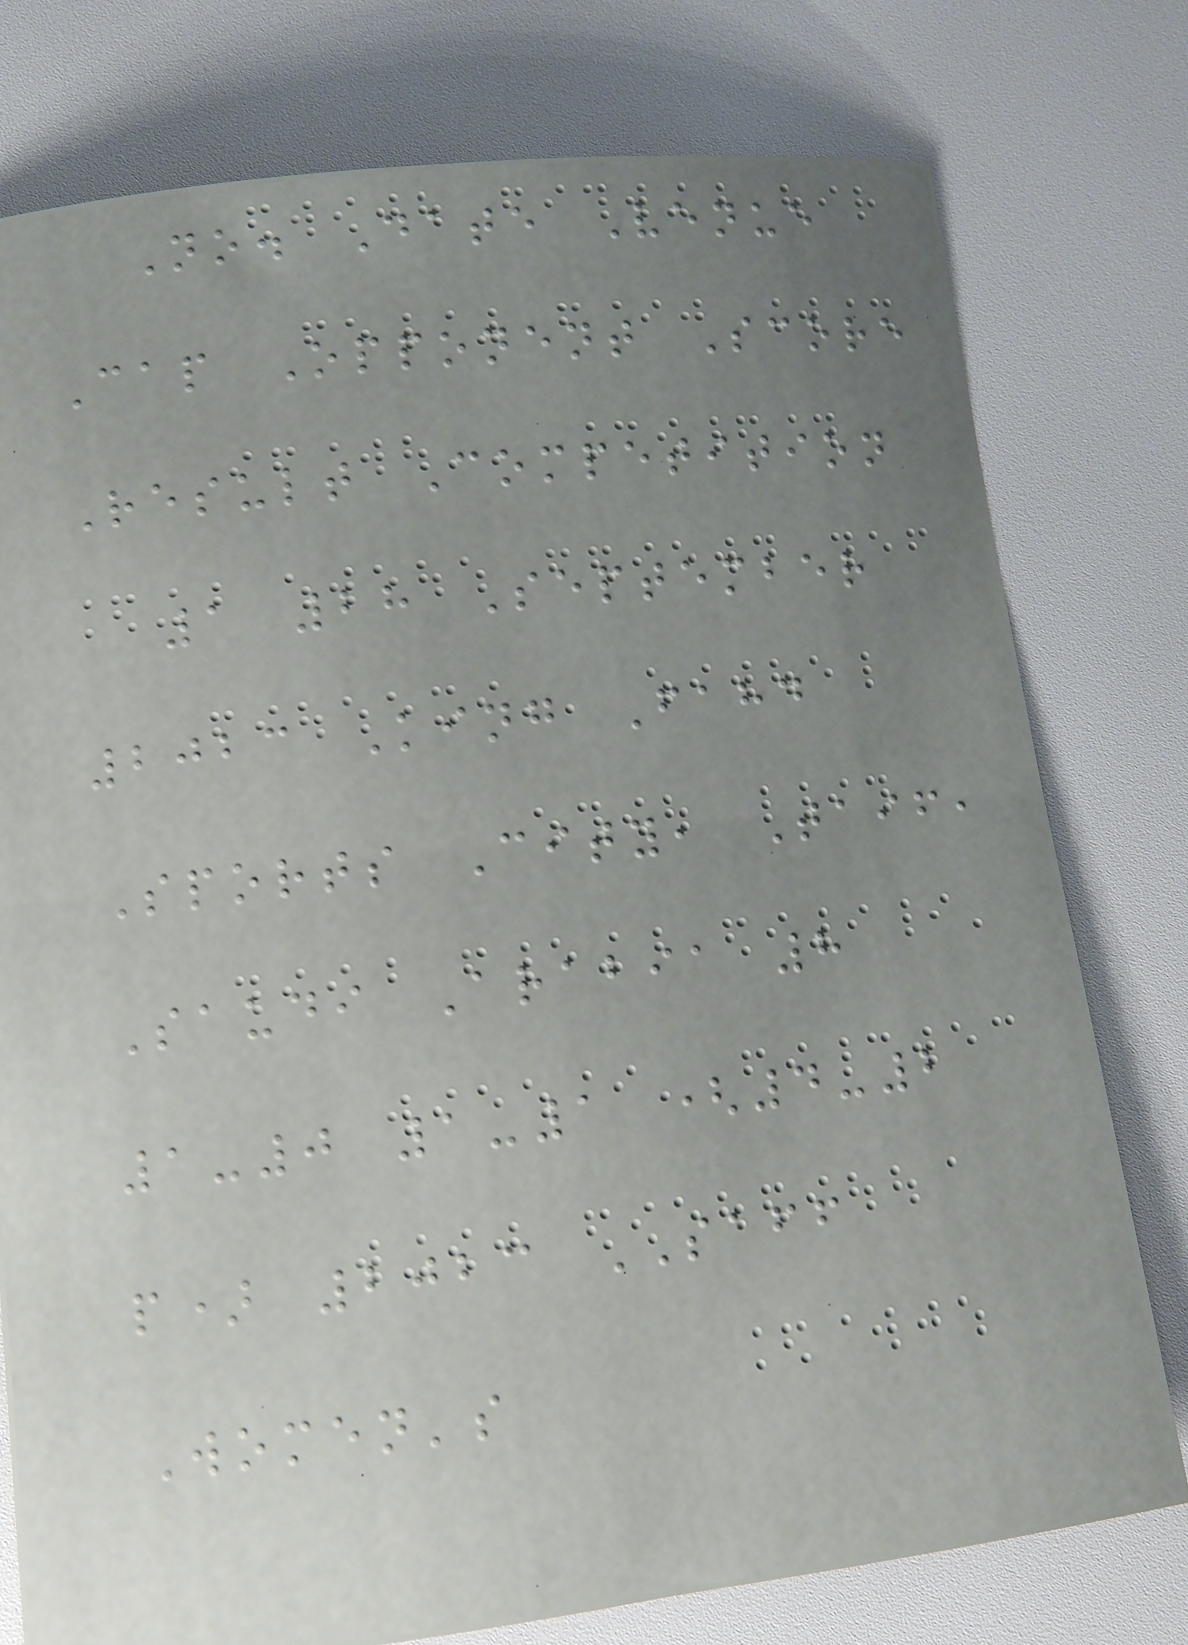No. Date Venue
Cap Opponent Score
Result Competition
1 28 September
2023 King Fahd
Sports City, Taif,
Saudi Arabia 8
1-0 1-1 (4-2
p) 2023 SAFF
Women's
